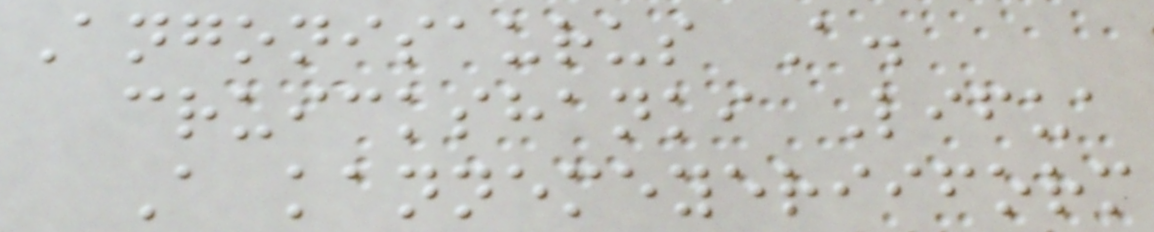Angonisaurus A.
cruickshanki Lifua
A kannemeyeriiform
